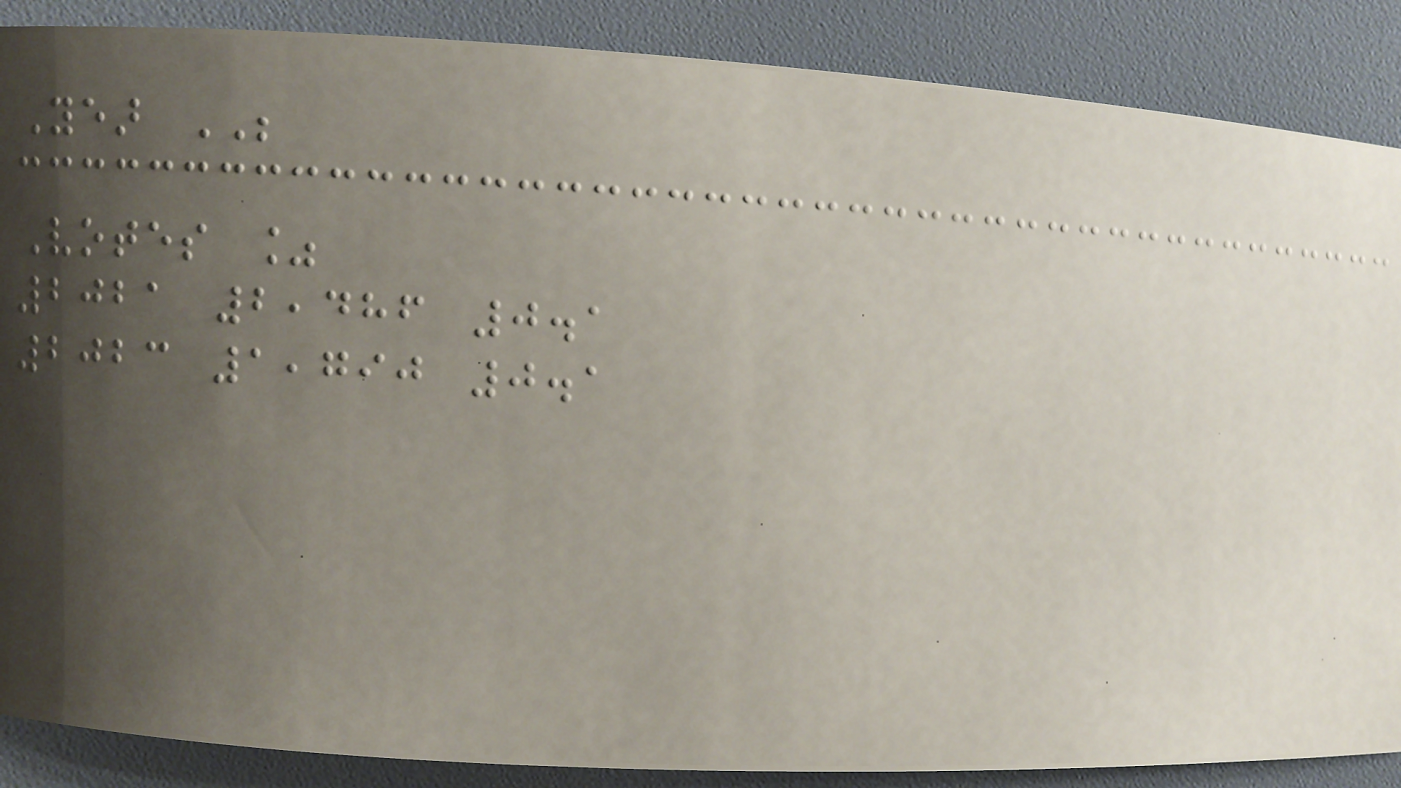Year BE
Votes %
2021 2,486 0.1
2023 1,790 0.1
